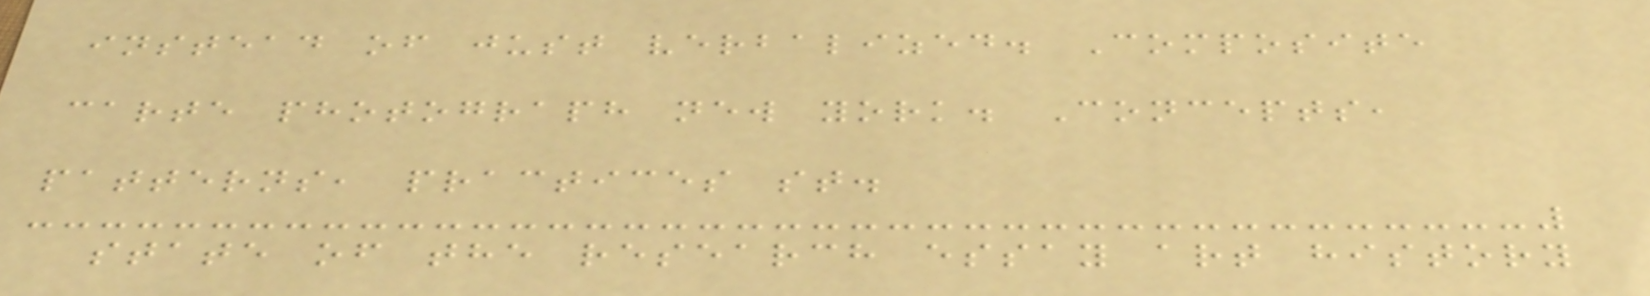instead of just verbalized. Composite
carte photograph new york. Concepts,
patterns, practices st.
state of the research essay art history
